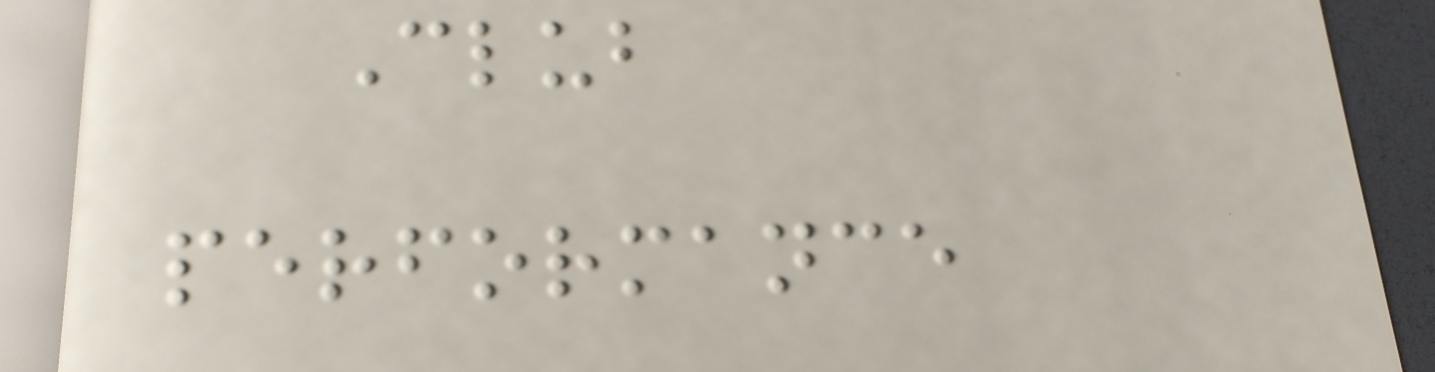Club
performance
